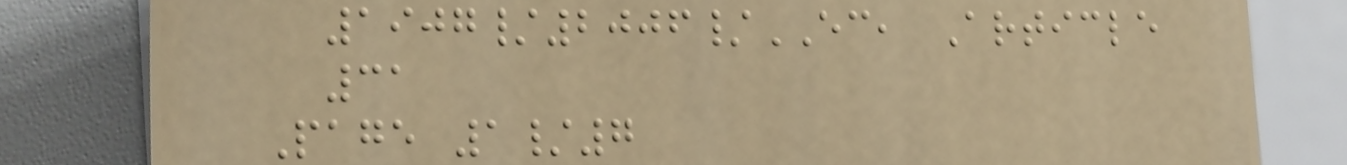1907/2006/EC, Article
31
Page 1/7
